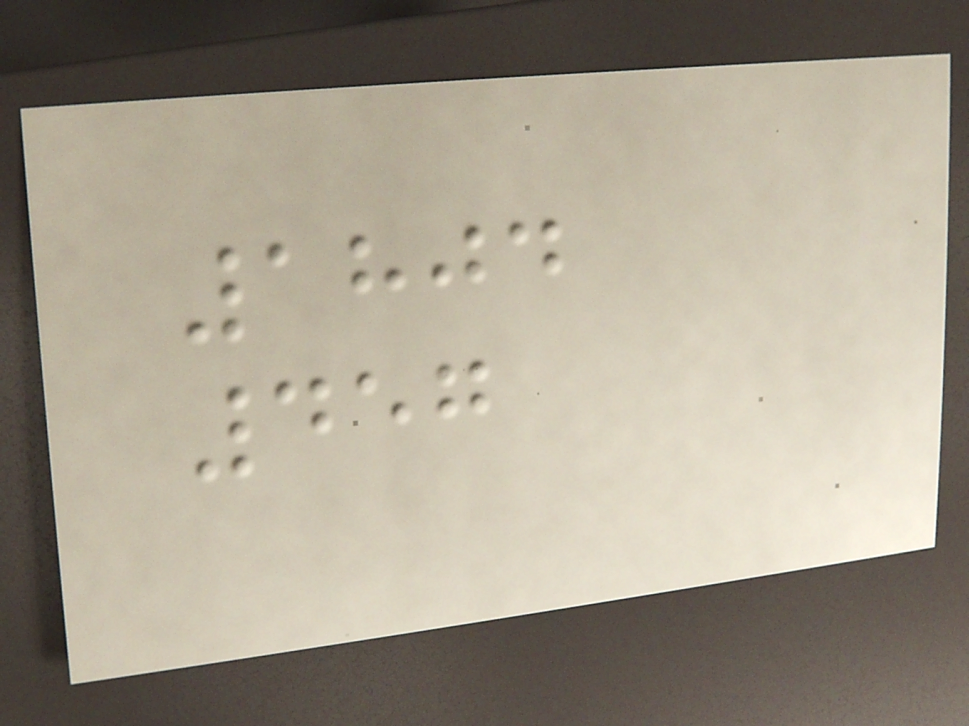1804
457
